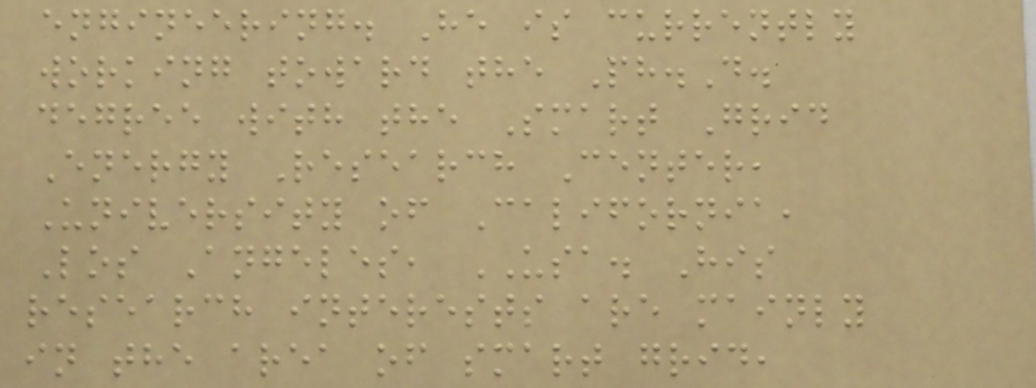engineering. He is currently
working toward the Ph.D.
degree with the Smart Grid
Energy Research Center,
University of California,
Los Angeles, USA. His
research interests are mainly
in the area of smart grid,
